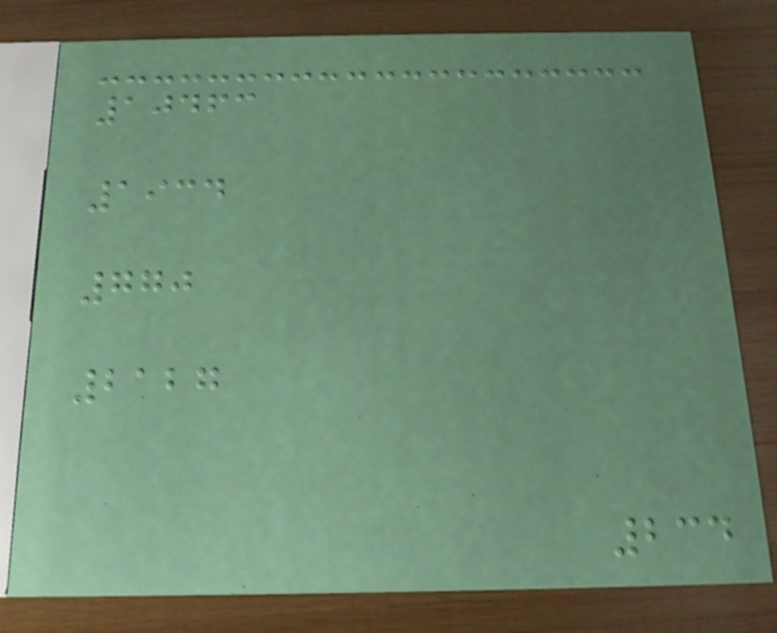10463
1934
770
2127
234
